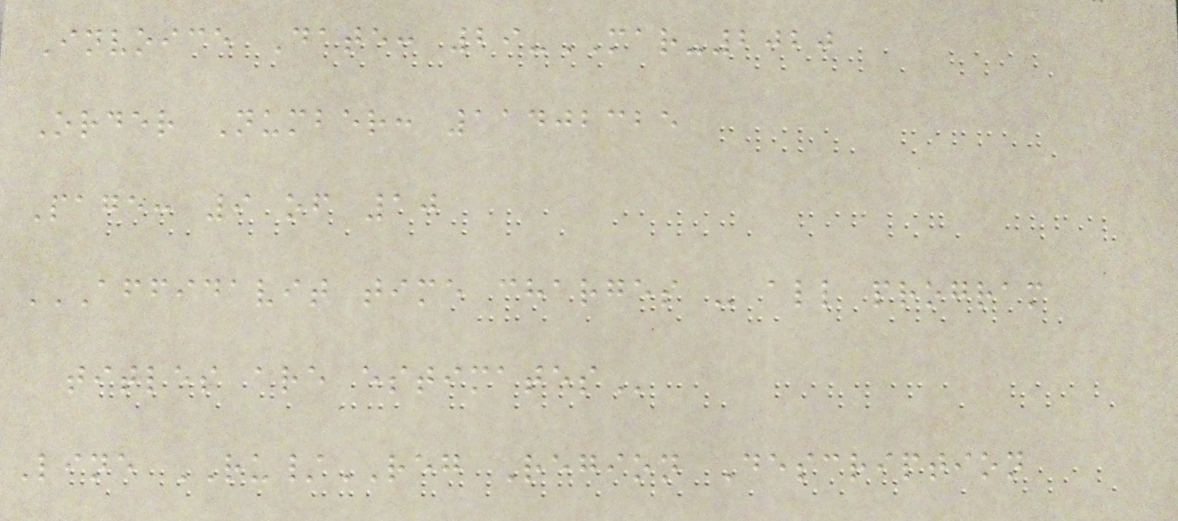Invoice Date: 29-MAR-2020
Order Number: 11402325
Page: 9 of 10
AFFIDAVIT TIME CHARGES - ALL PROGRAM
TITLES ARE ESTIMATES
Line RU/REG Region Description
